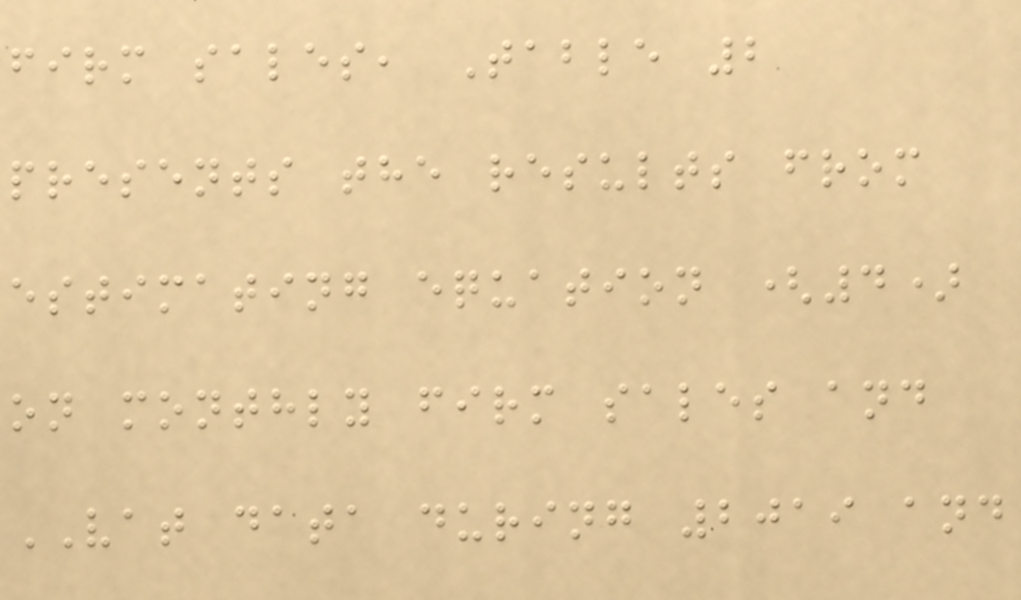firm sales, Table 2
presents the results from
estimating equation (4)
on monthly firm sales and
VAT data during 2019 and
